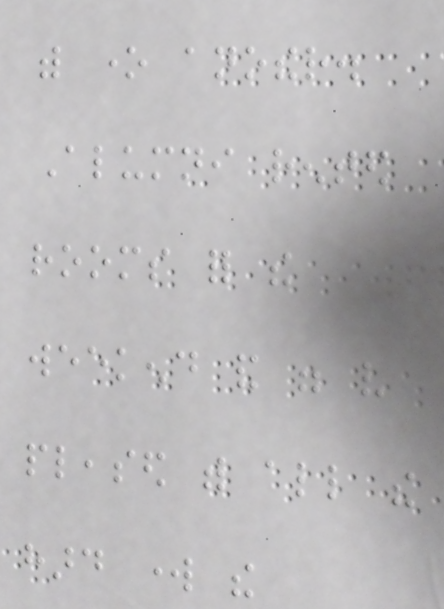with one another.
Alumni rented
rooms for the
weekend and were very
pleased with all the
hard work the
